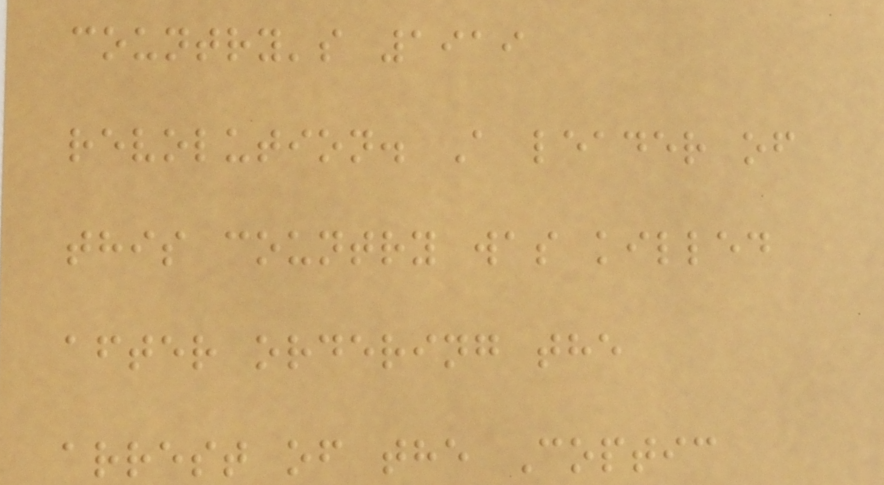country's 1919
revolution. A leader of
this country was killed
after ordering the
arrest of the Coptic
